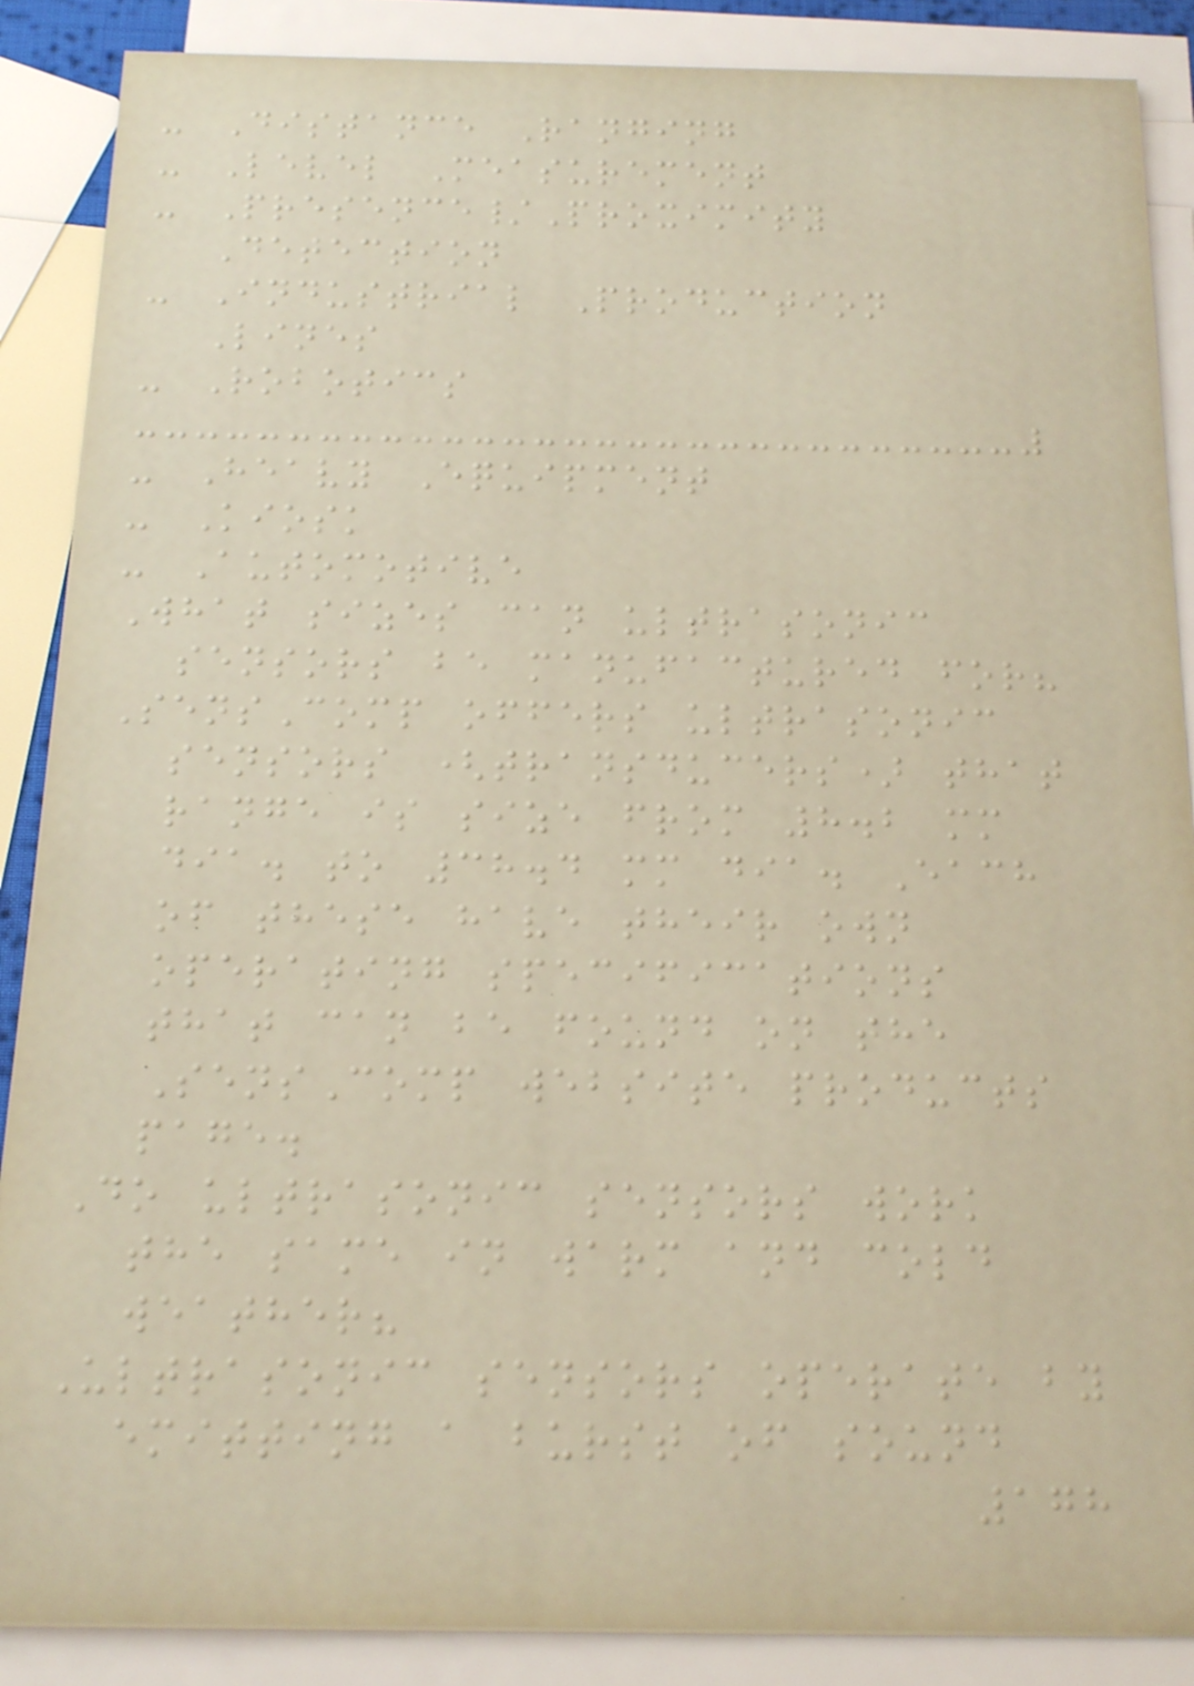- Distance Ranging
- Level Measurement
- Presence/Proximity
Detection
- Industrial Production
Lines
- Robotics
- Heavy Equipment
- Kiosk
- Automotive
What sizes can ultrasonic
sensors be manufactured for?
SensComp offers ultrasonic
sensors (transducers) that
range is size from 8.2 mm
dia. to 38.4 mm dia. Each
of these have their own
operating specifications
that can be found on the
SensComp website products
page.
Do ultrasonic sensors work
the same in warm and cold
weather?
Ultrasonic sensors operate by
emitting a burst of sound
178
